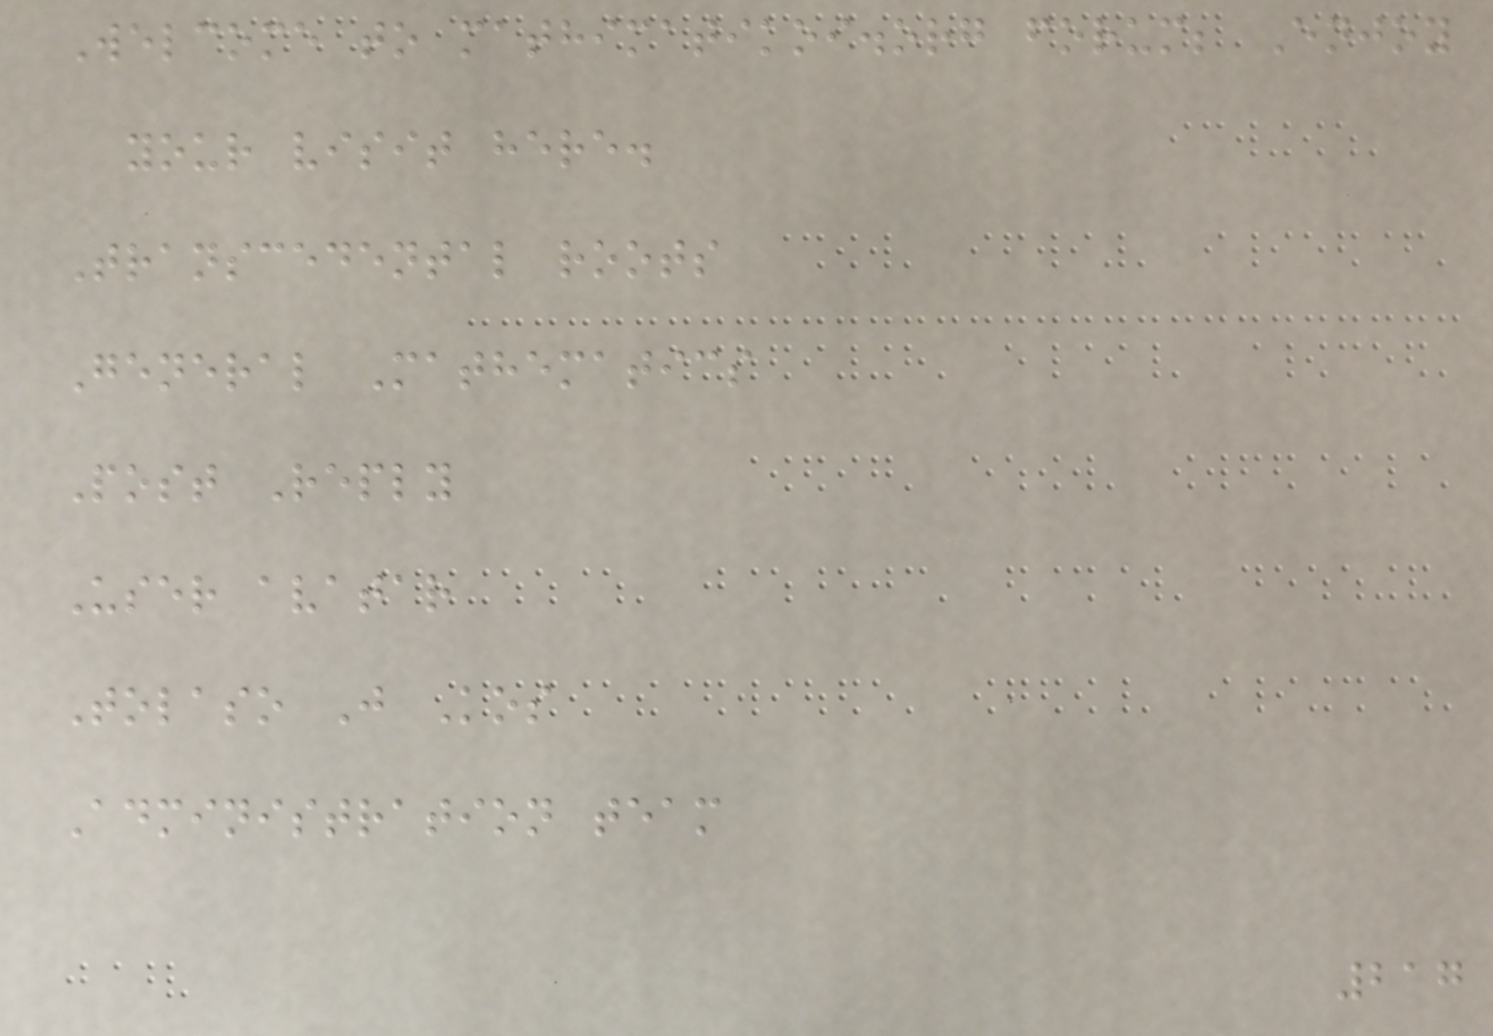Welcome to mathimatikoi.org forum; Enjoy
your visit here.
Transcedental roots
General Mathematics
Post Reply
User avatar
Tolaso J Kos
Administration team
217
